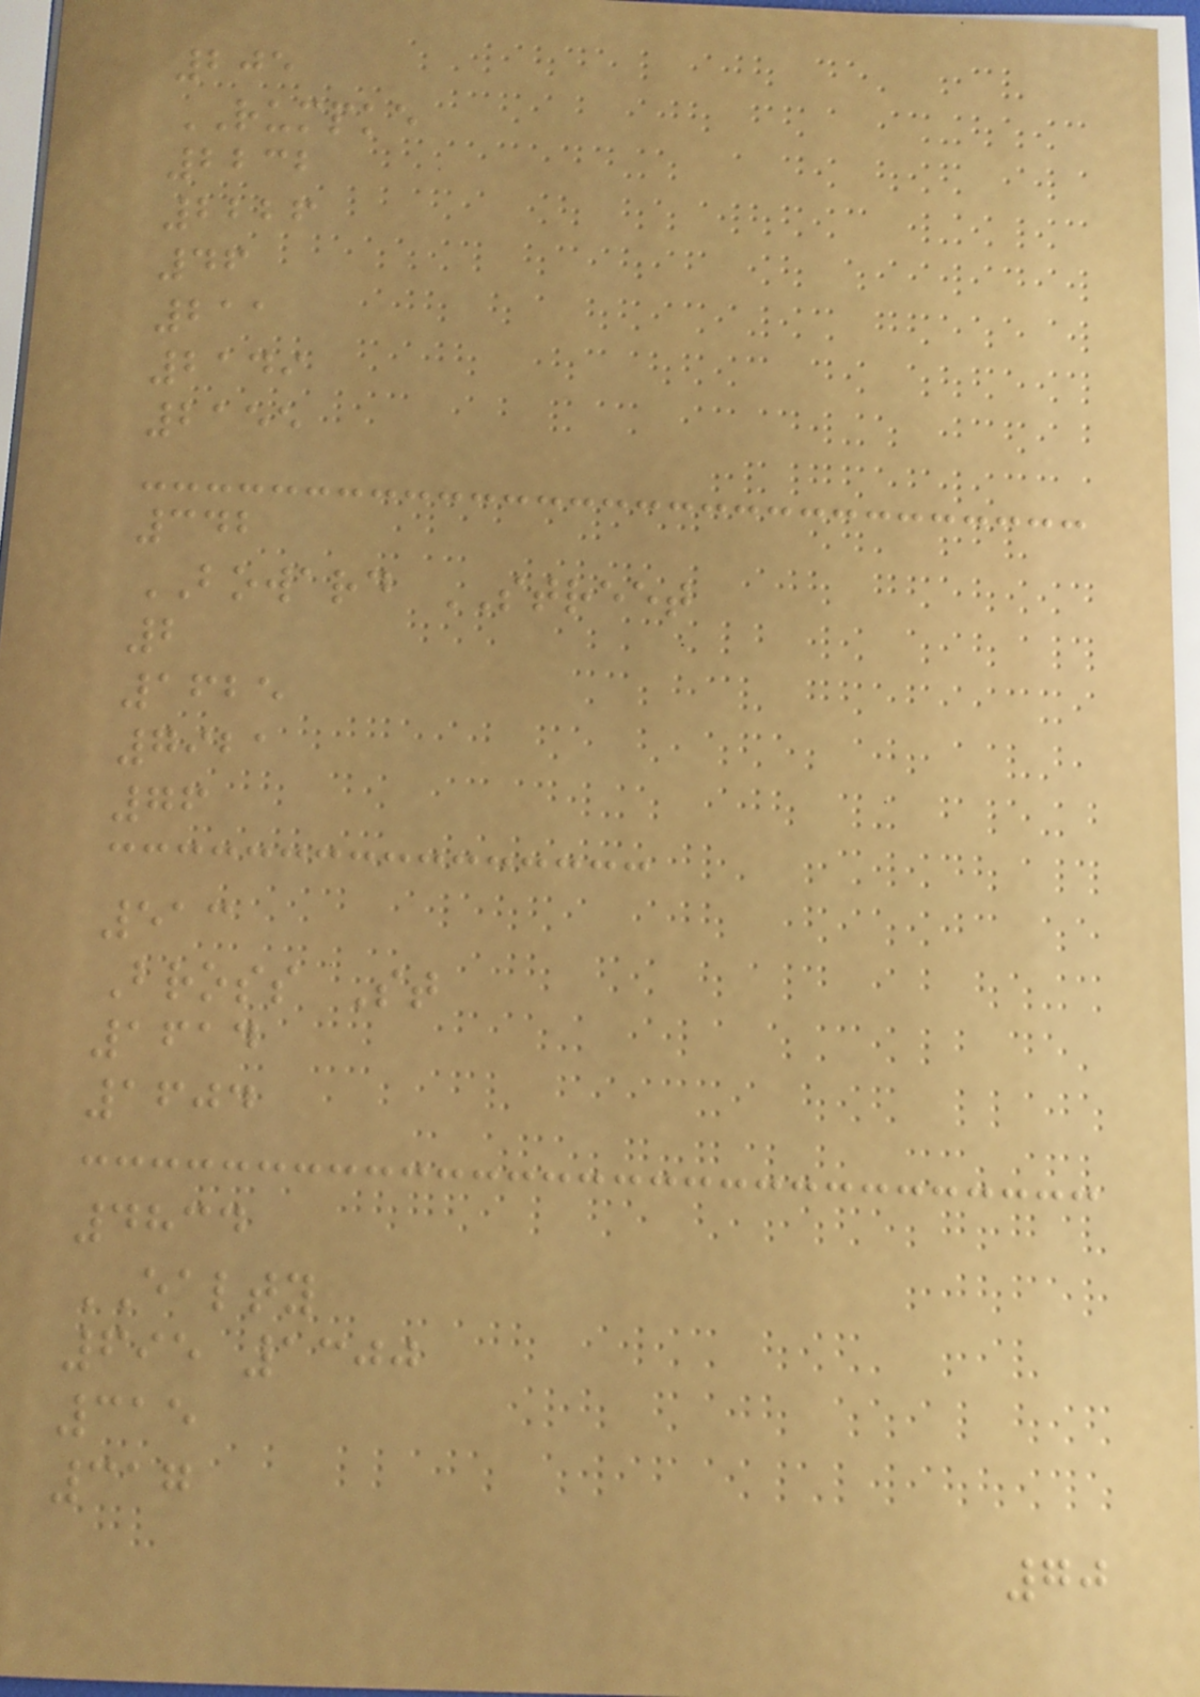205
RUMPKE
2232
2226
46
211
2149
2155
342
BOWARD STREET
2
1625
7921
76
513
Bross St
1614
1604
4834
EALTY
695 1300
315
317
70
